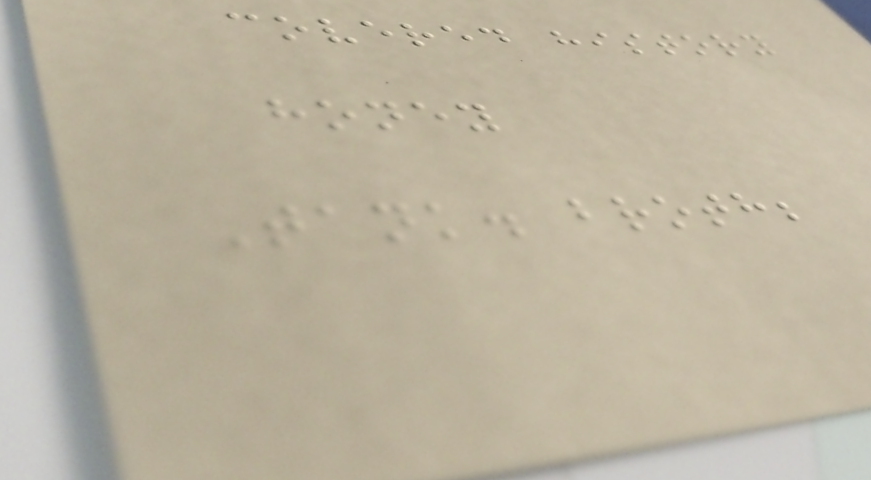covered history
honey
Tank. broth;
